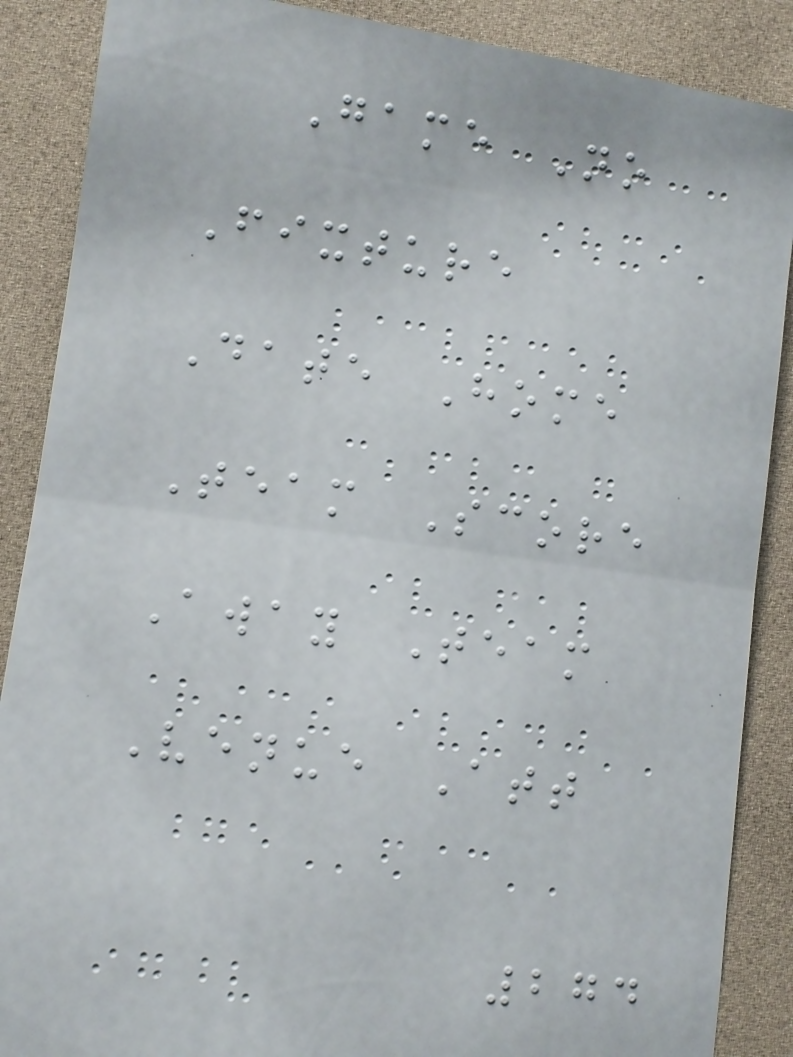Game No
Fixture
Date Home
Team Score
Away Team
Venue Att
274
